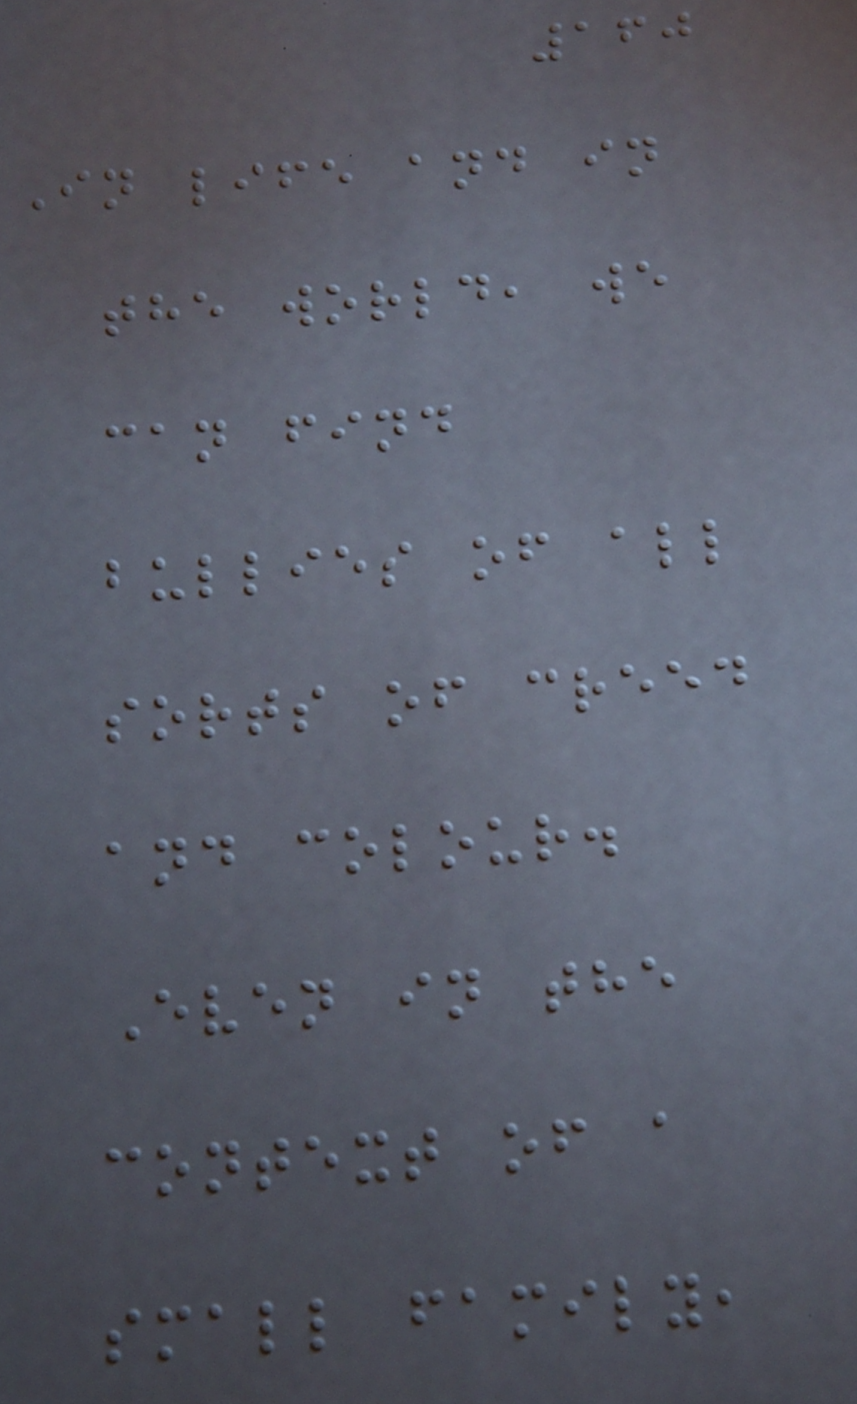160
In life and in
the world, we
can find
bullies of all
sorts of creed
and colour.
Even in the
context of a
small family,
